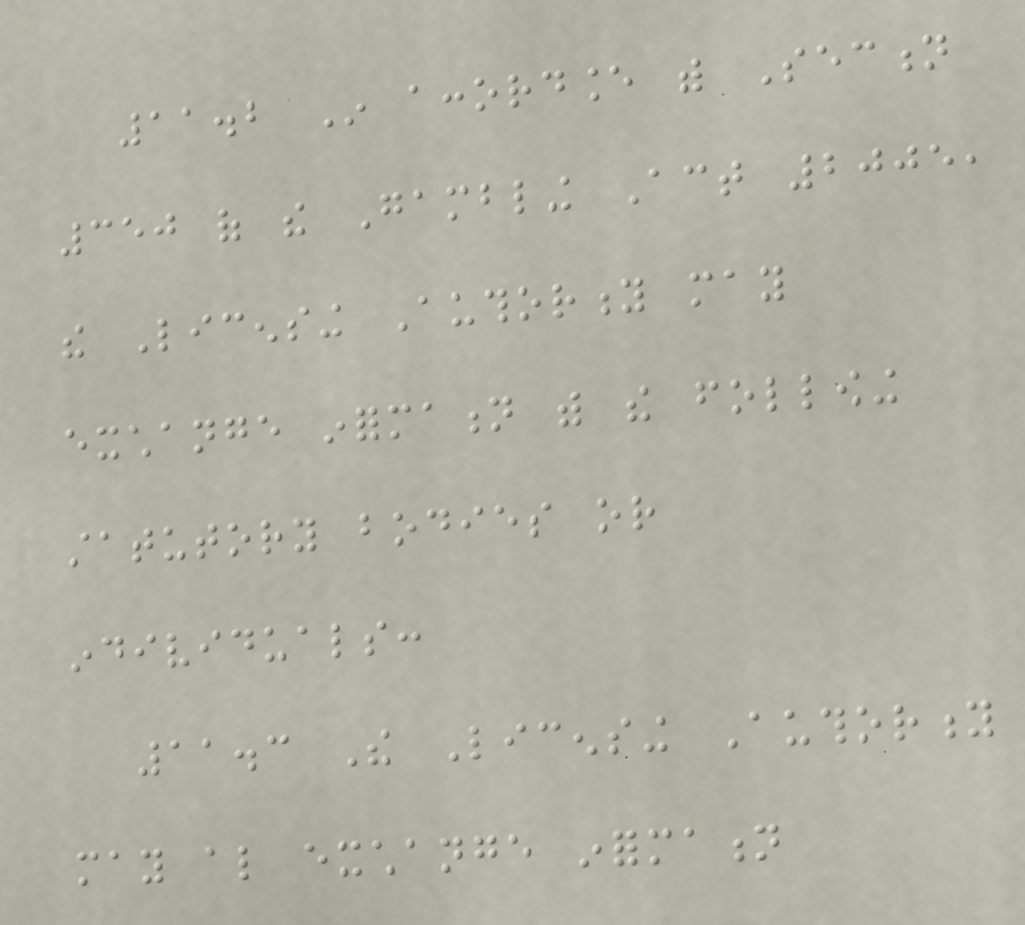11.2 In accordance with Section
350 of the Gambling Act 2005,
the Licensing Authority may
exchange information with the following
statutory bodies or
individuals:
11.3 The Licensing Authority
may also exchange information
